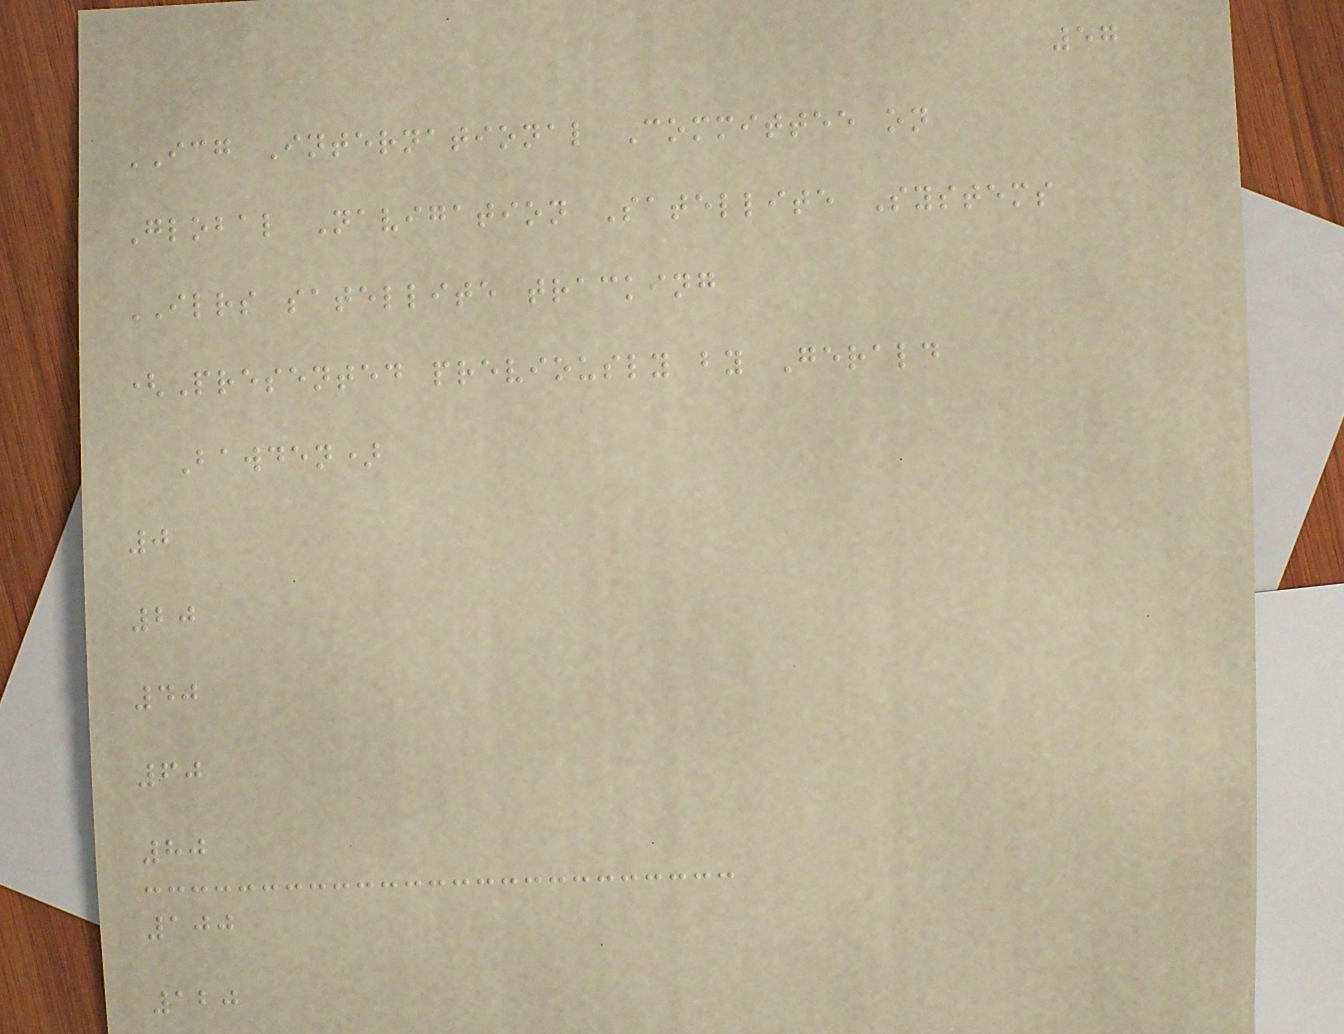57
ICG International Committee on
Global Navigation Satellite Systems
ILRS satellite tracking
(Presented previously by Gerald
Bawden)
0
20
40
60
80
100
120
